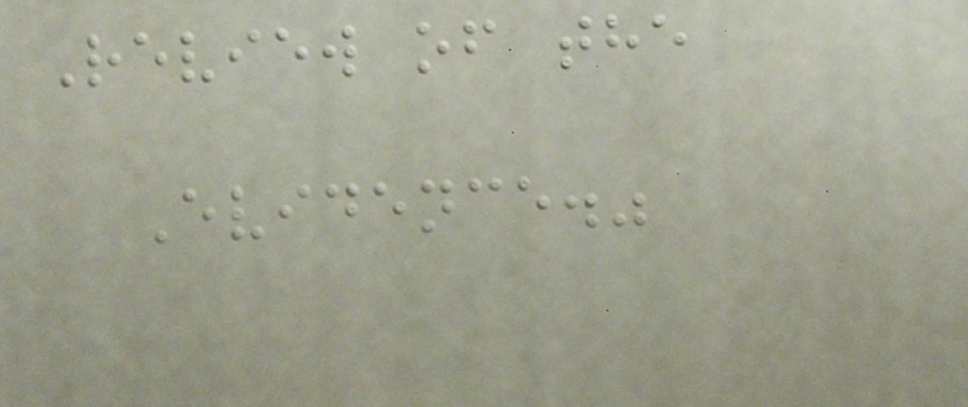Review of the
Evidence."
